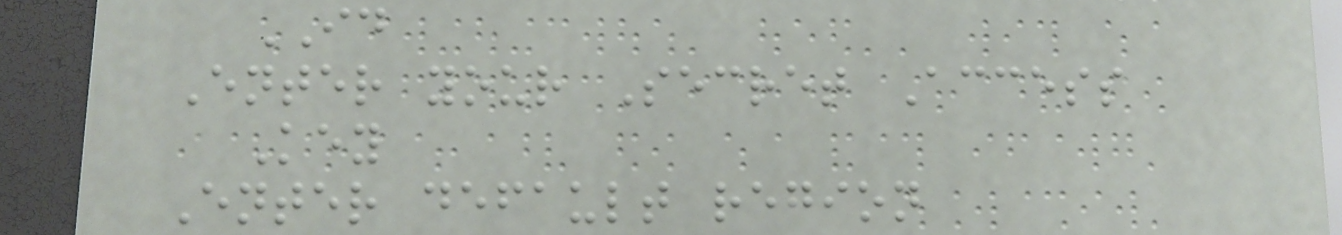ID
Enter your Secret Access
Key
Enter default region
